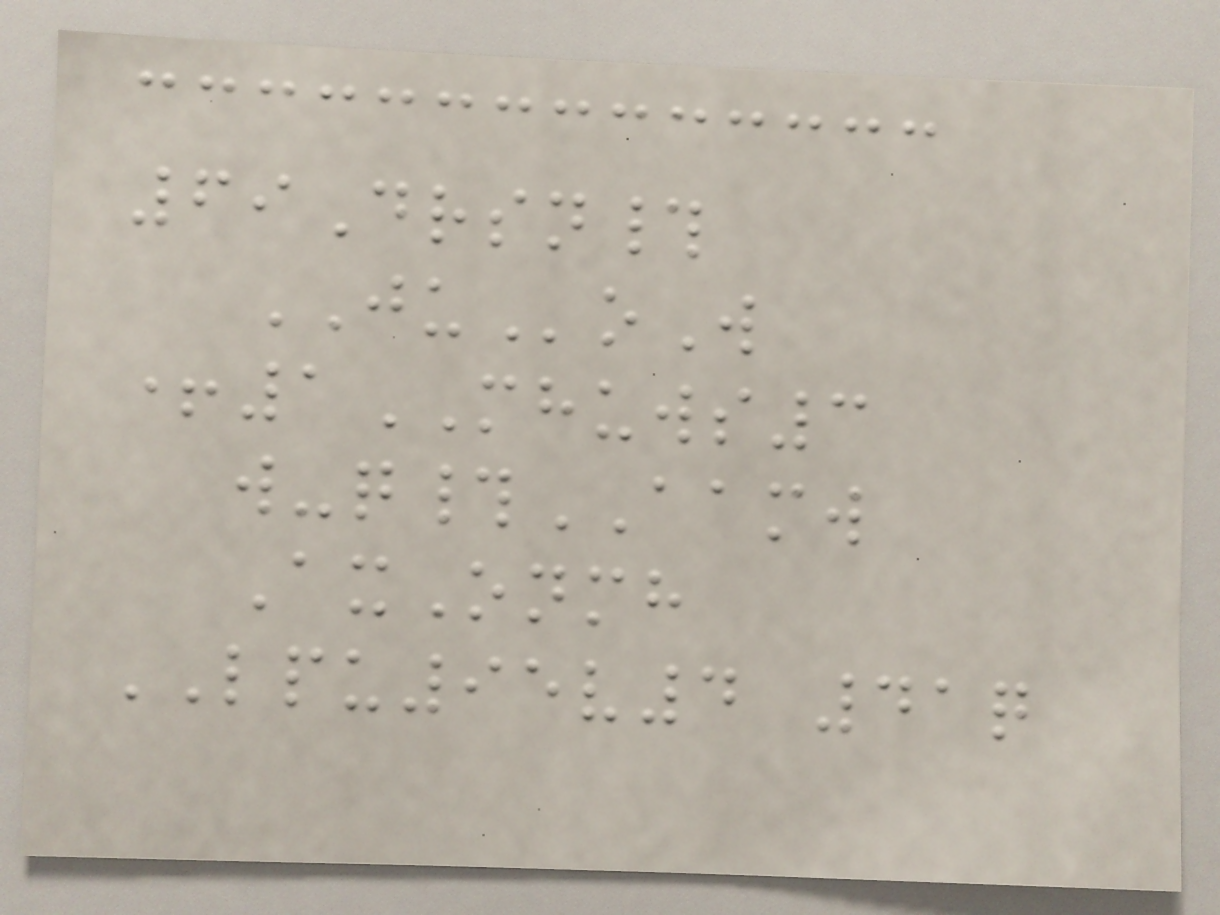69Drsn#
JUoW
+1MHUWS3
w-q#AAMW
AxOnmh
LPU95v4 41q
